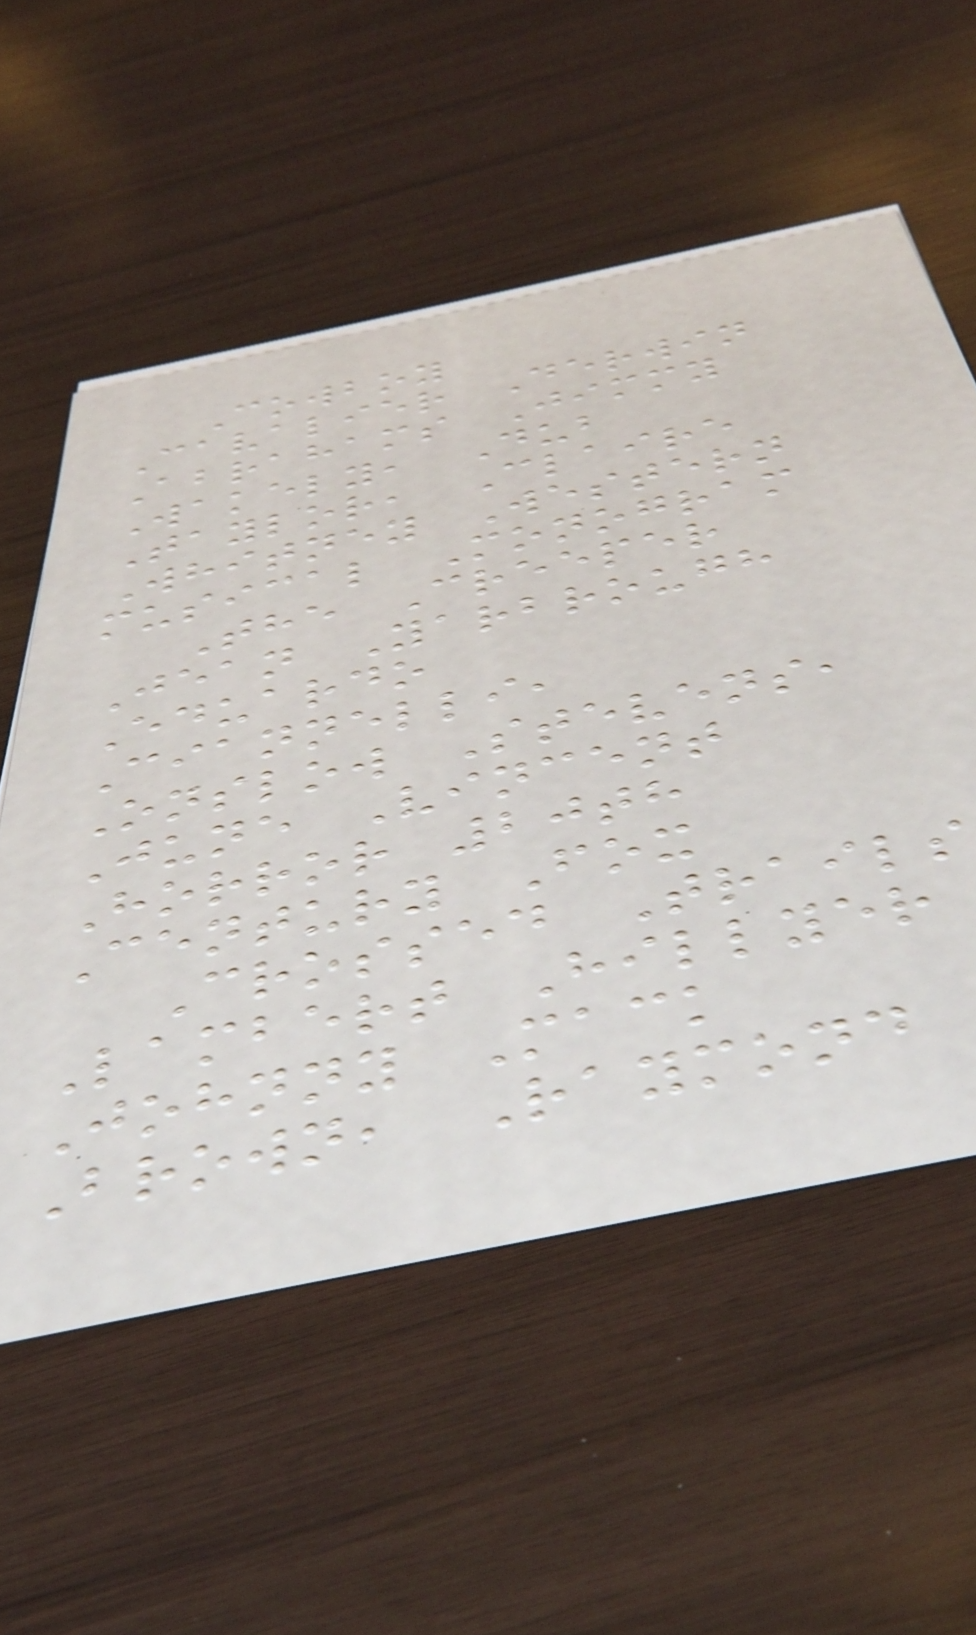Cowboy
Cavalier Derwin
Abrahams Jimmy
Wakely, Dub
Taylor, Claire
Whitney Western
musical Monogram
The Creeper
Jean Yarbrough
Eduardo
Ciannelli,
Onslow Stevens,
June Vincent
Horror 20th
Century Fox
Crossed Trails
Lambert Hillyer
Johnny Mack
Brown, Raymond
